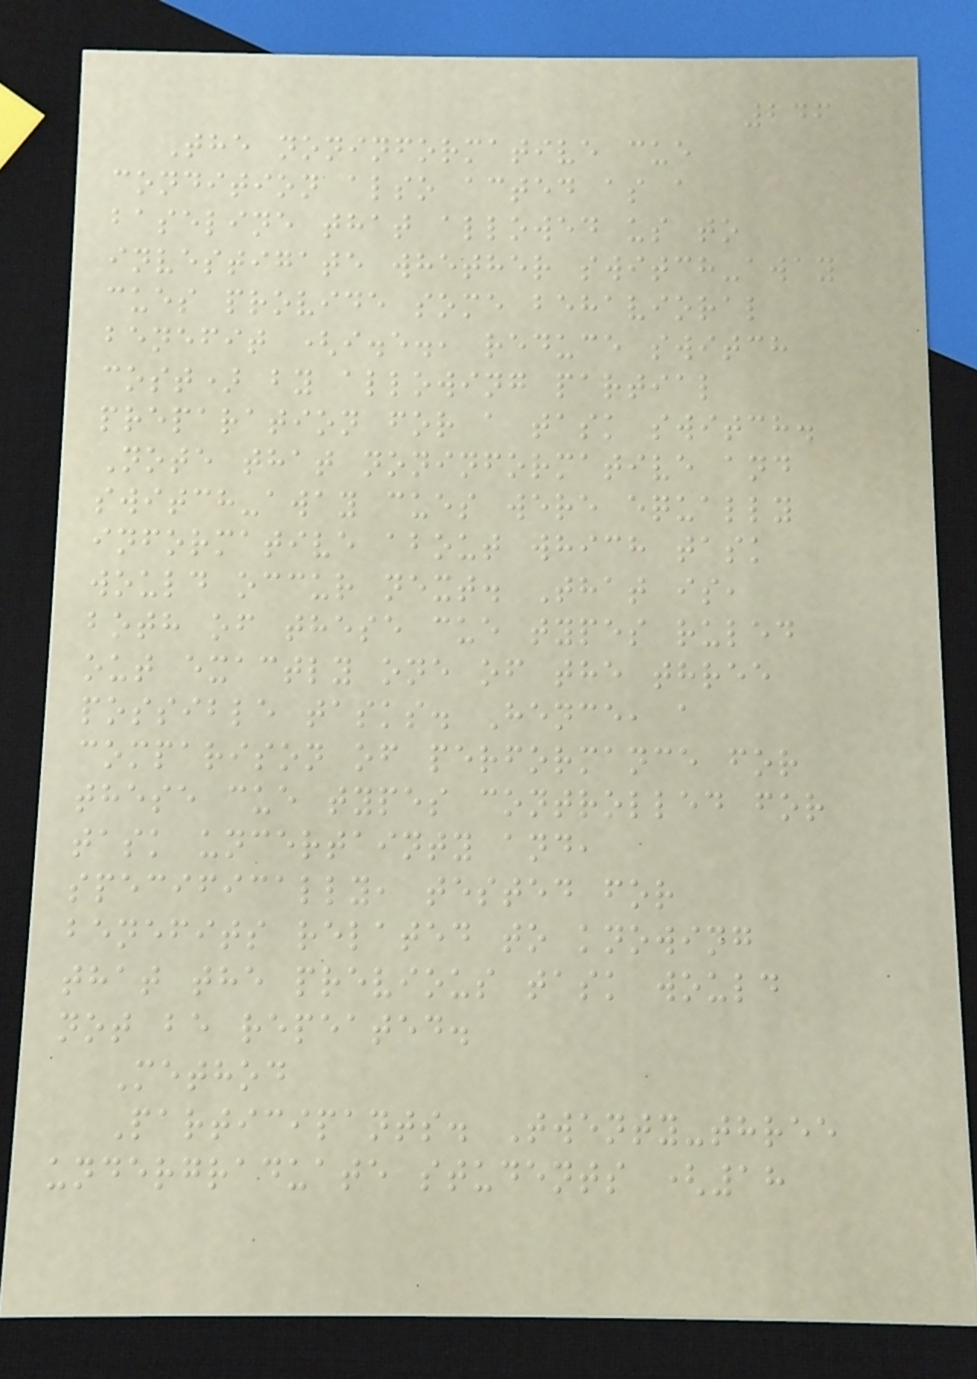246
The noninformative cue
condition also acted as a
baseline that allowed us to
investigate whether switch-away
cues provide some behavioral
benefit (i.e., reduce switch
cost) by allowing partial
preparation for a task switch.
Note that noninformative and
switch-away cues were equally
informative about which task
would occur next. That is,
both of these cue types ruled
out exactly one of the three
possible tasks. Hence, a
comparison of performance for
these cue types controlled for
task uncertainty and,
specifically, tested for
benefits related to knowing
that the previous task would
not be repeated.
Method
Participants. Twenty-three
undergraduate students (18
